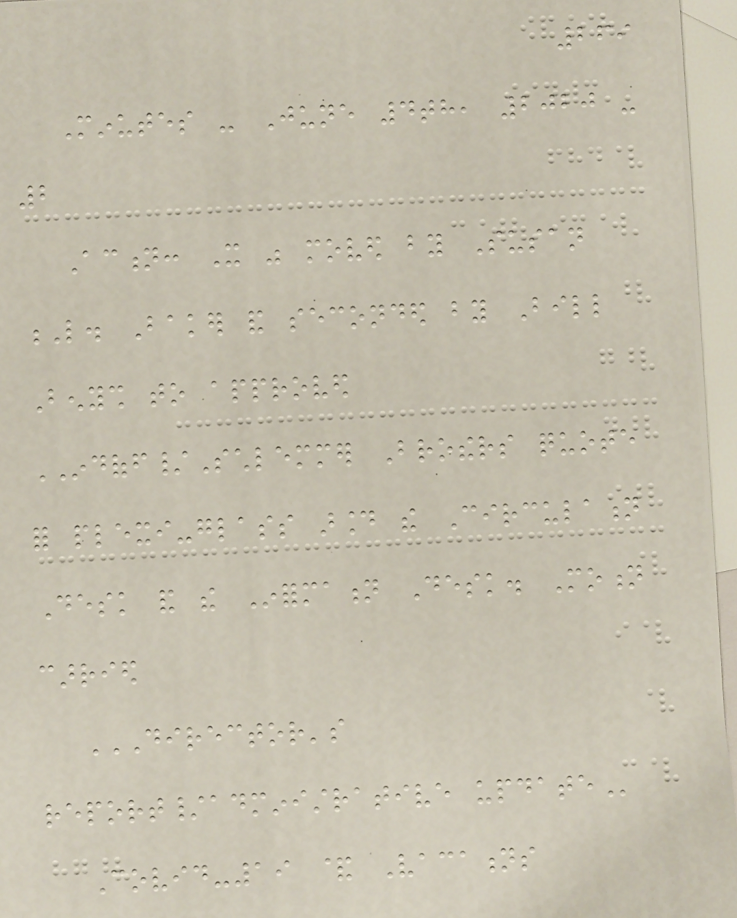269
Minutes - June 4th, 2020 -
2
Action: It was moved by Susan
L. Baker and seconded by Bill
Benysh to approved
INDOFF/Schlemmer Brothers quote
for plexi-glass around the Circulation
Desk and the Information Desk. Motion
carried
DIRECTOR'S
REPORT/ADMINISTRATIVE UPDATE
Covid-19 & Vacations
